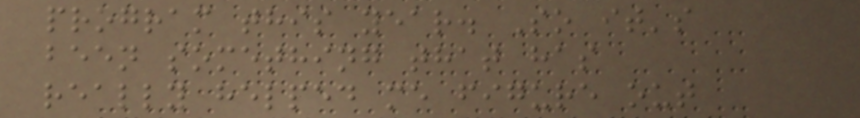program this year. So it's
been something that has
really helped me figure out
